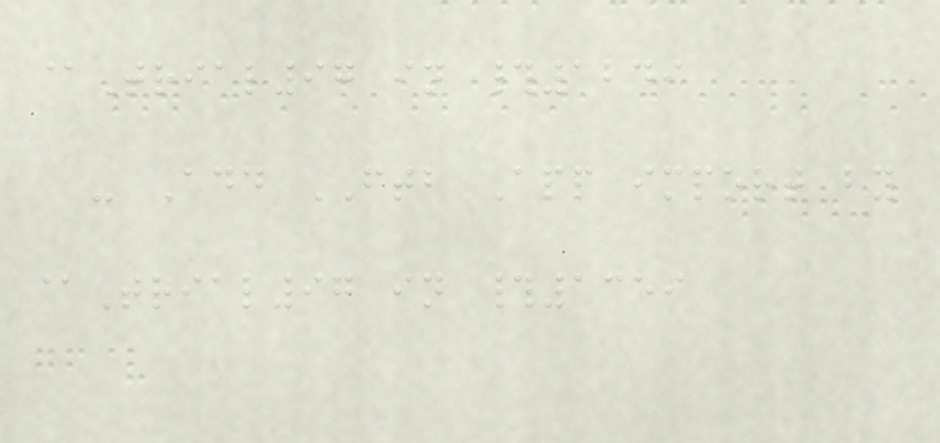@Trial97 in #1249
- Add FTB App import by
@Trial97 in #1359
